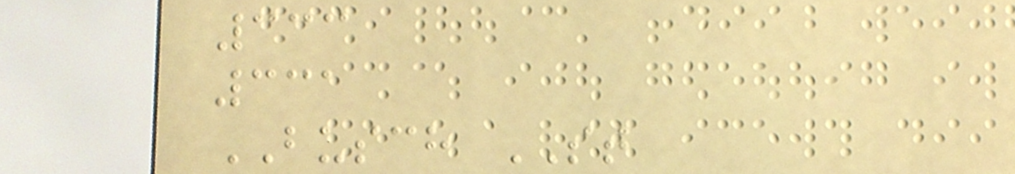333
331
BUSCH ST
